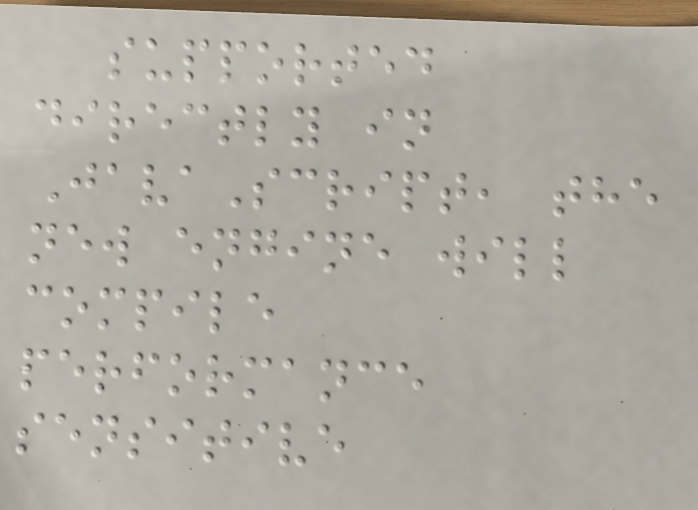supported
directly in
JavaScript, the
new engine will
compile
performance
sensitive
